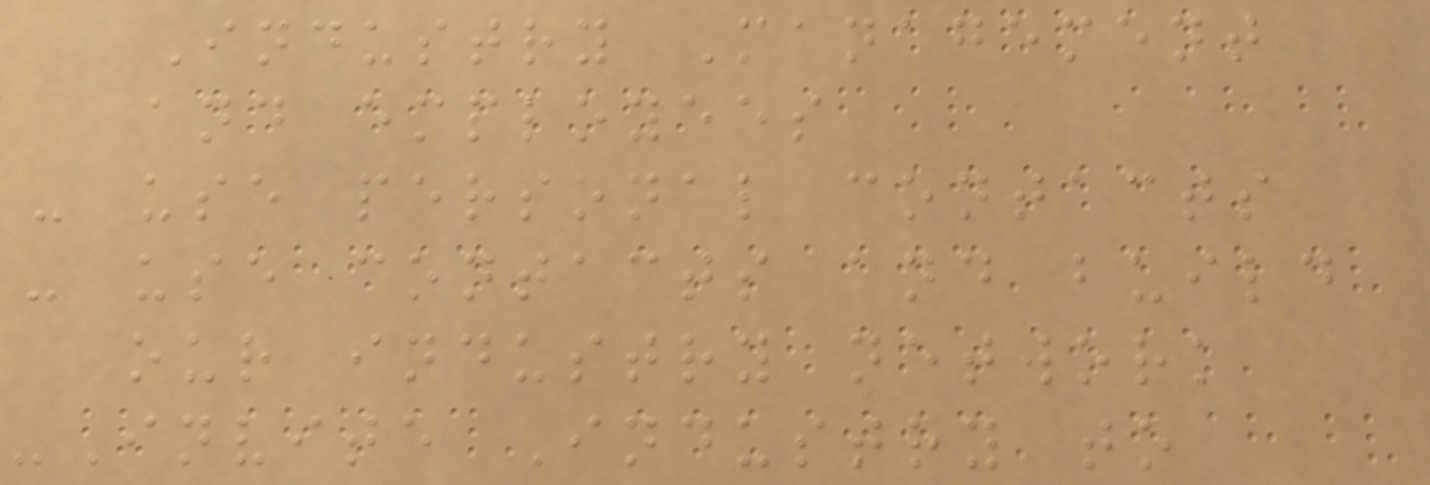Industry Management
and employees
- use personal contacts
- use contacts and build
our industry network
-Invite Industry to
